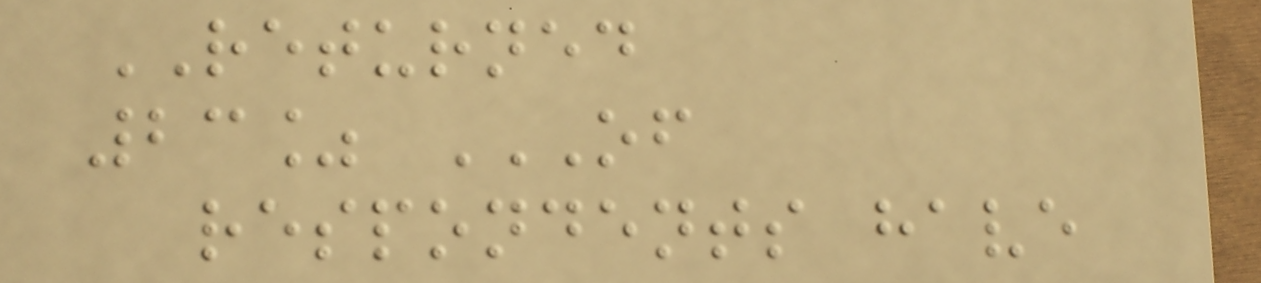RETURNED
23% OF
RESPONDENTS HAVE
